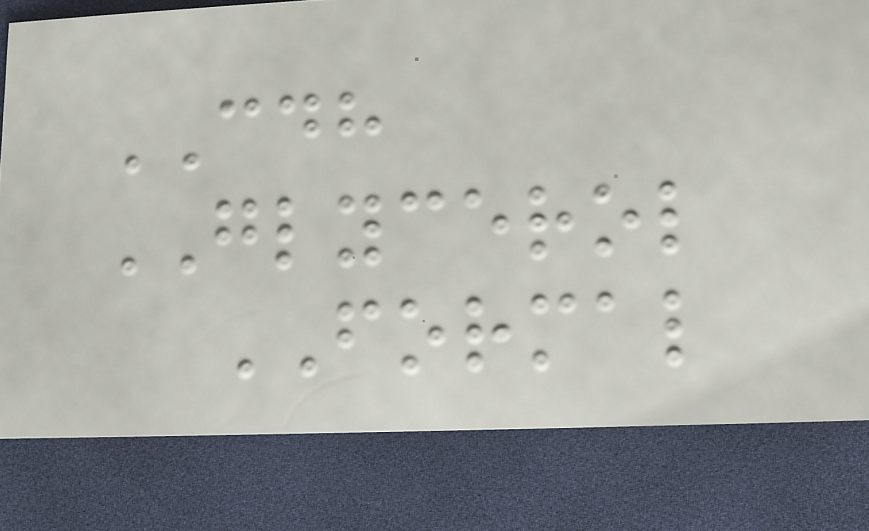CDH
GLYCEROL
FORMAL
